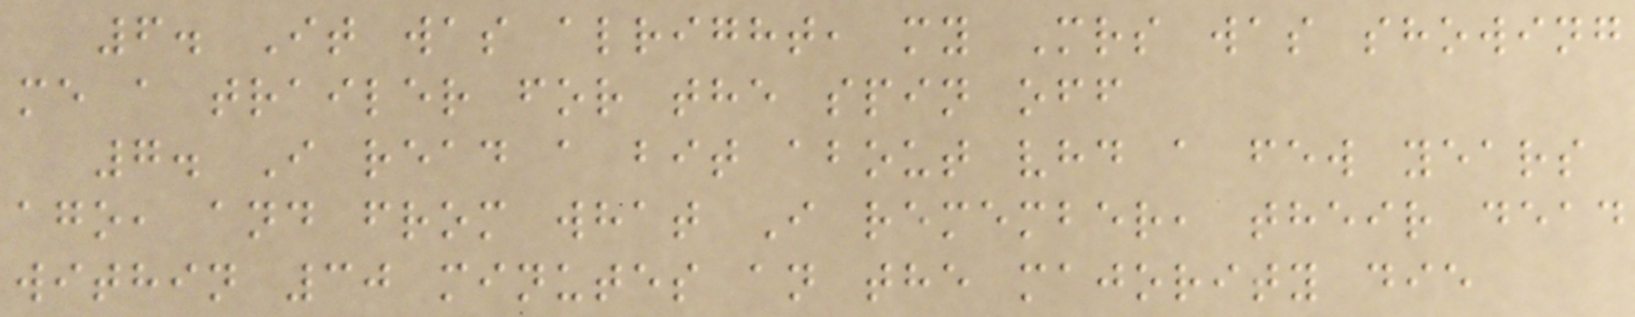6. It was alright, my Mrs was showing
me a trailer for the spin off
7. I read a bit about vhd a few years
ago, and from what I remember, their dead
within 30 minutes an the majority die
